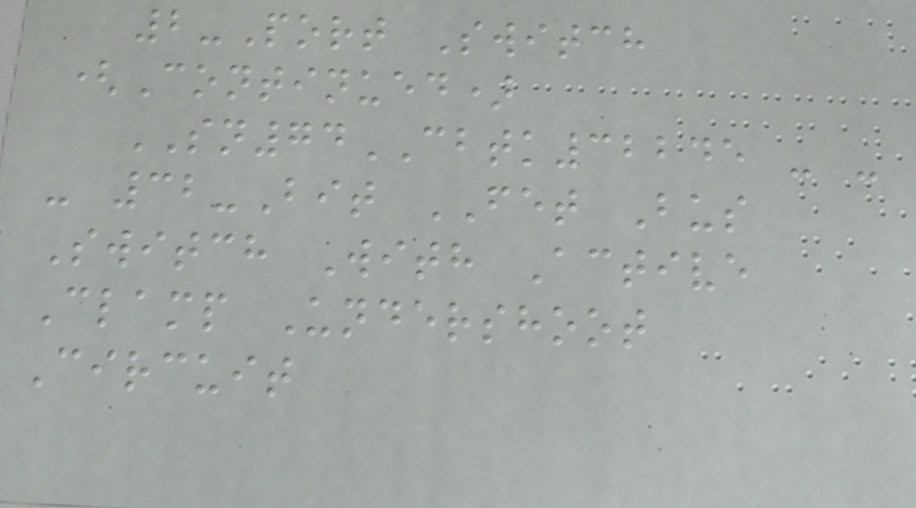2-Port Switch
(Continued)
SN74CBTK32245 - -
- 32-Bit FET Bus
Switch With Active
Clamp Undershoot
Circuit
